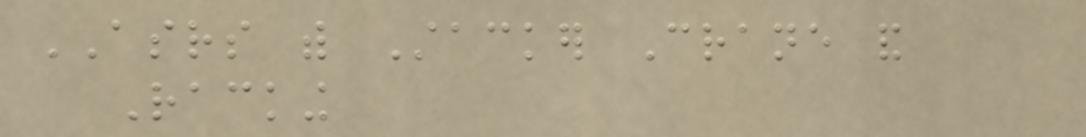ASRS with Stacker Crane and
Racking
